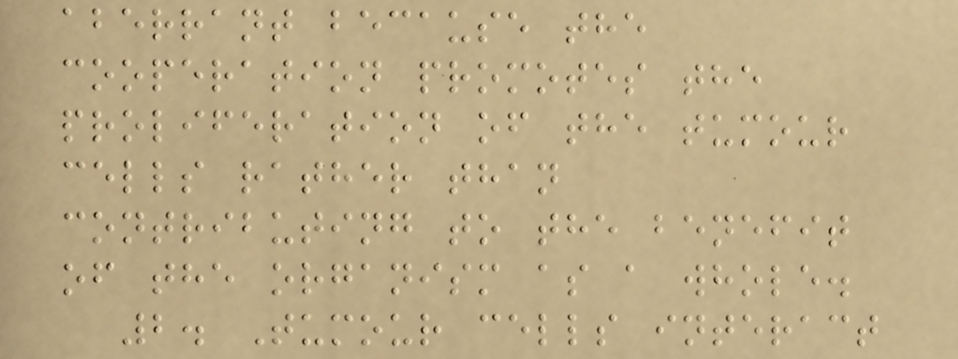aberrant because the
cooperation promotes the
proliferation of the tumour
cells rather than
contributing to the benefit
of the organism as a whole.
2. Tumour cells interact
